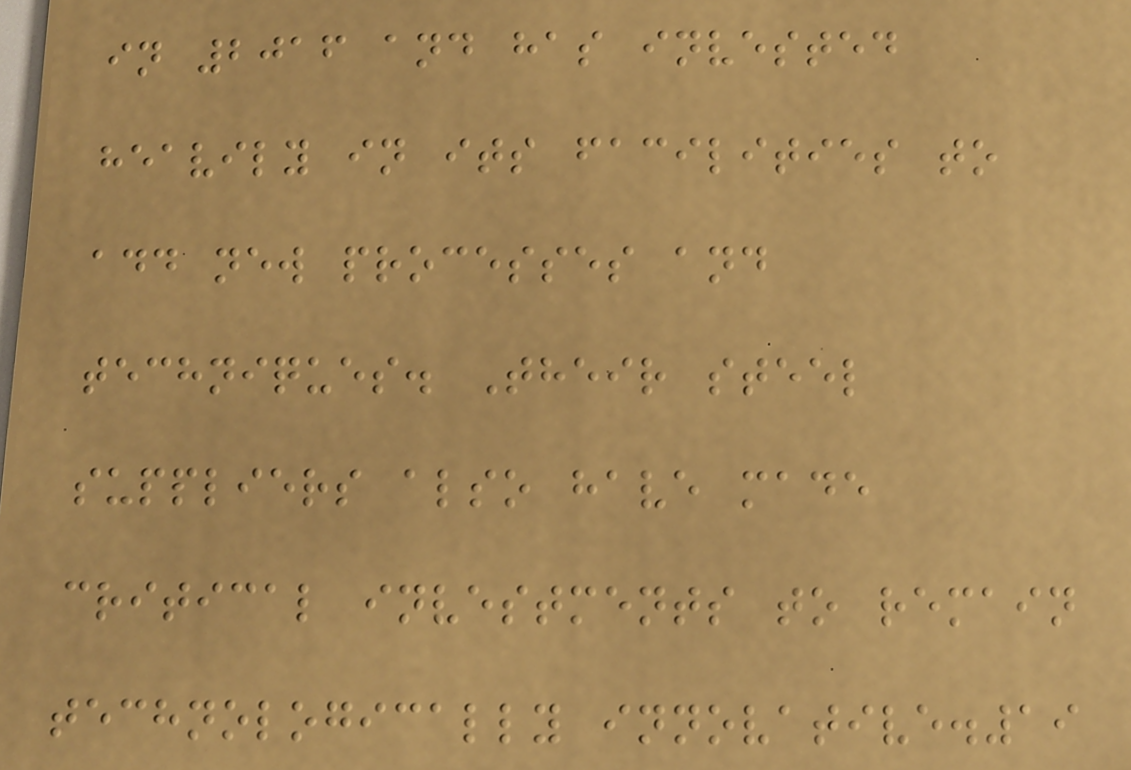in 2016 and has invested
heavily in its facilities to
add new processes and
techniques. Their steel
suppliers also have made
critical investments to remain
technologically innovative.19
